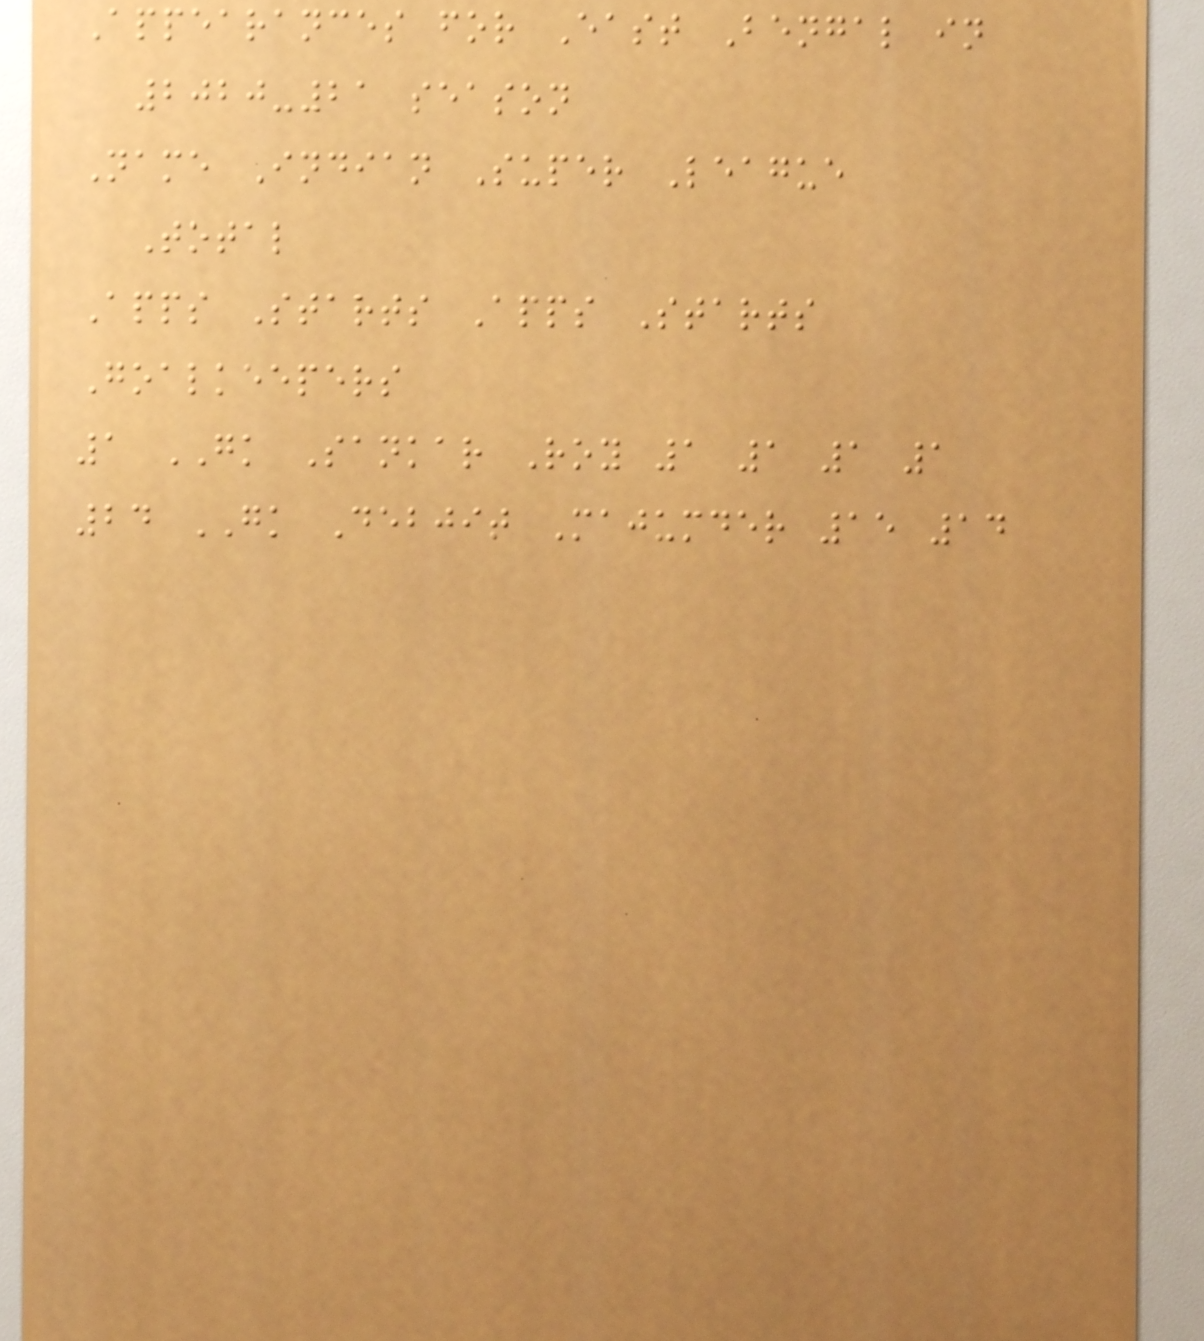Appearances for East Bengal in
2020-21 season
Name Indian Super League
Total
Apps Starts Apps Starts
Goalkeepers
1 GK Sankar Roy 1 1 1 1
24 GK Debjit Majumder 15 14
